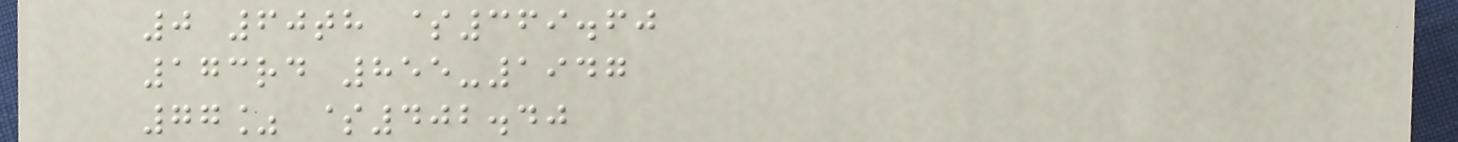0 60th $369.60
173rd 855-1947
77% $402.40
